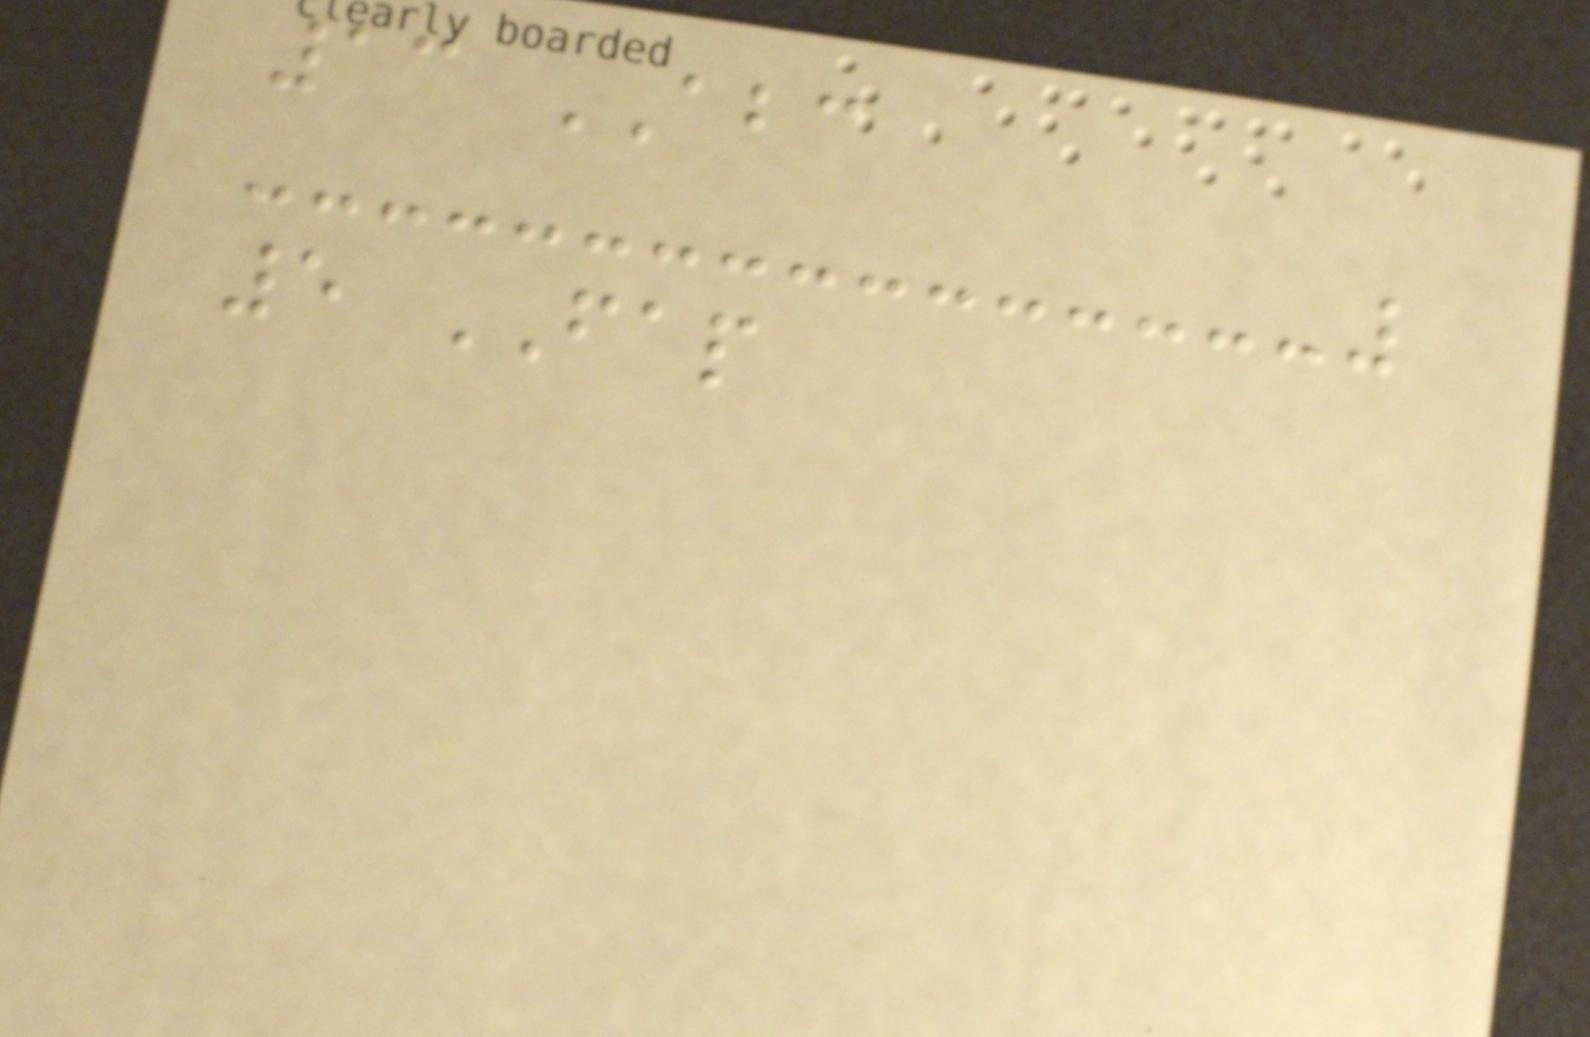13 ABC
5 FAP
